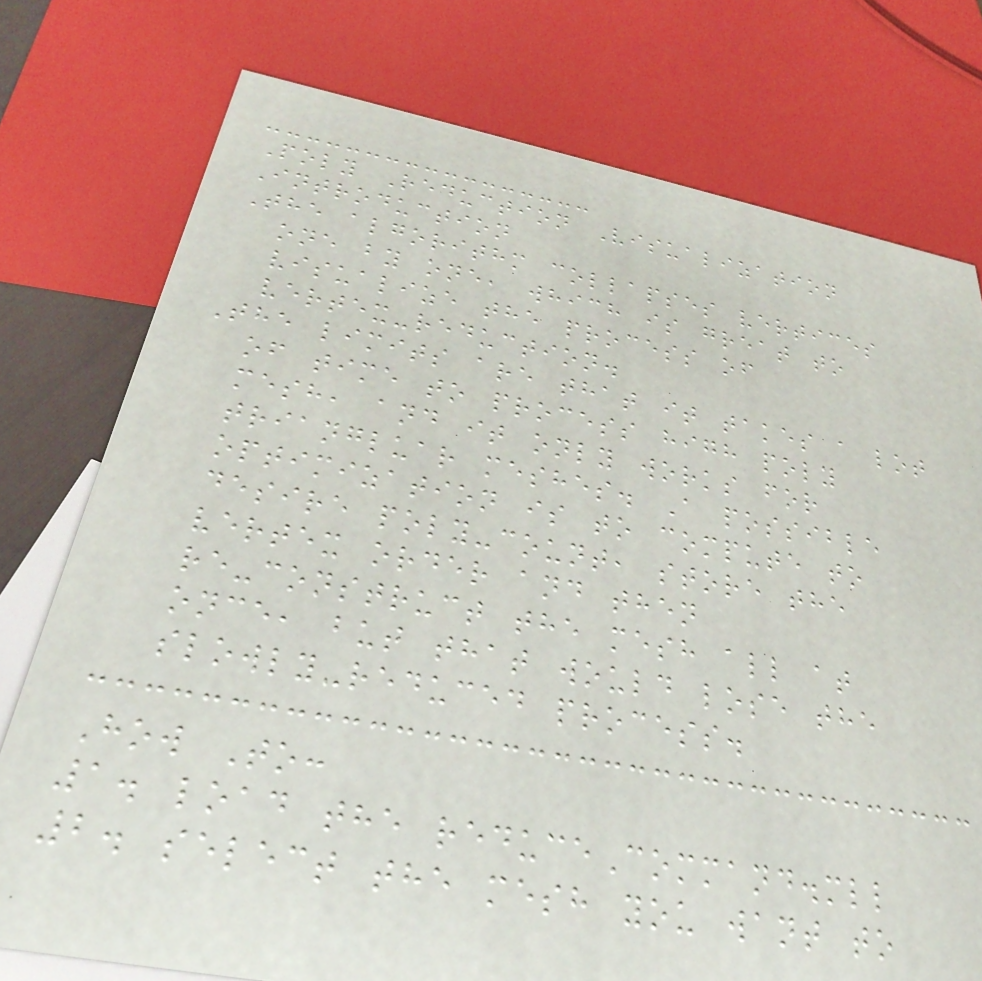Poly Reduction Visualization
Introduction
The algorithm collapses vertices
one by one, which is great to
visualize the process of
vertex-reduction.
The limits are that it takes a lot
of time to process high poly
mesh, and it only works for
triangluar meshes. A possible
optimization is to compute to
desire poly-count, store the
vertex order and then
re-construct the mesh all at
once, but that would lose the
slowly-reduced process.
How To:
1. load the reduceCommand.mll
2. select the mesh you want to
